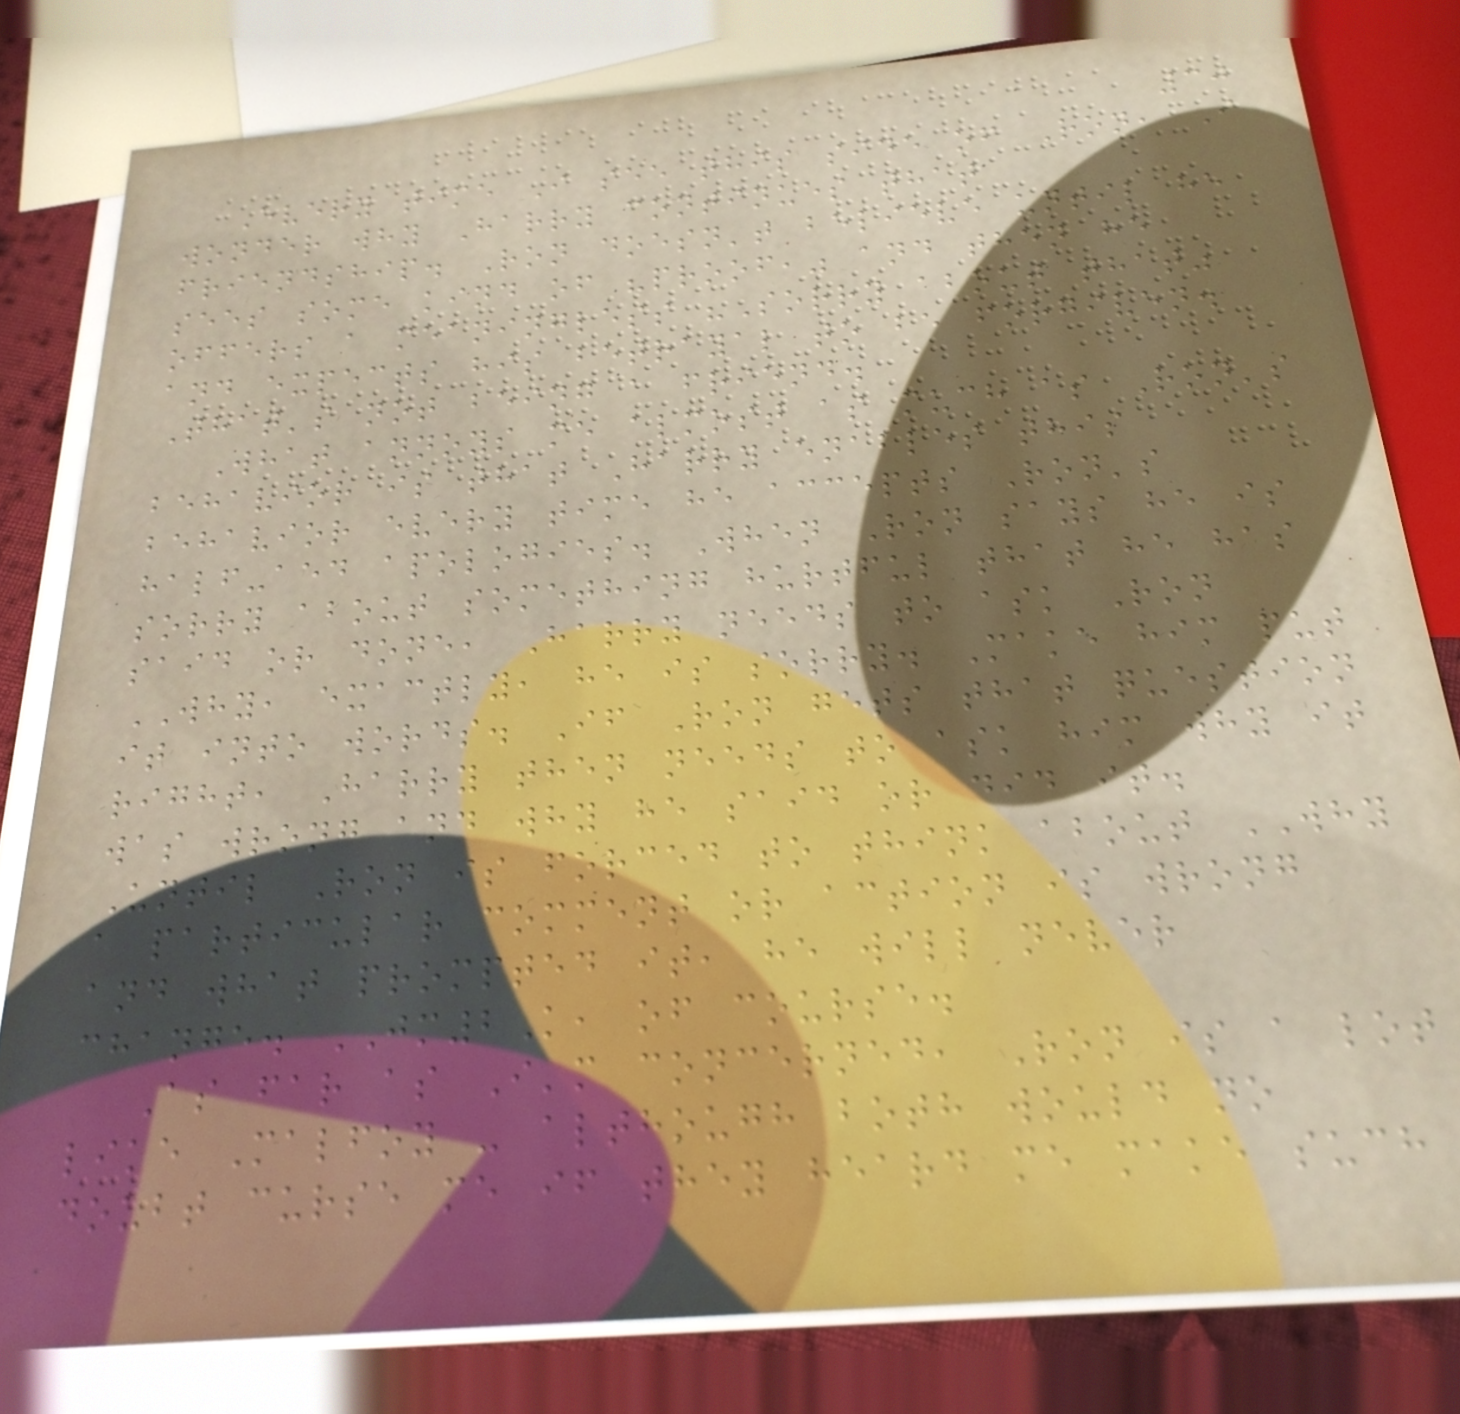30
Every time I see this side of Ron, I
wonder why Harry continues that
friendship. Ron doesn't believe until he
sees some kind of "proof," and then he
offers a meaningless "Sorry about that"
and expects his betrayal to be forgiven.
That's not being a friend.
What annoys me almost as much as Ron's
behavior is that Harry enables this
behavior every time he accepts Ron's
half-aed apologies. When Ron says he is
sorry about something hurtful that he has
said or done, Harry needs to ask Ron
WHY, exactly, he is sorry. Make him put
it into words. If Ron gets that question
right, Harry then needs to ask him why it
was wrong and why he said or did it.
Until Ron is forced to think about WHY
a particular comment or action is wrong
and what prompted it, he will never
change. JM2K, of course.
As far as I'm concerned, Ron is a lot
like Malfoy - although both would no
doubt curse me if they heard me make such
